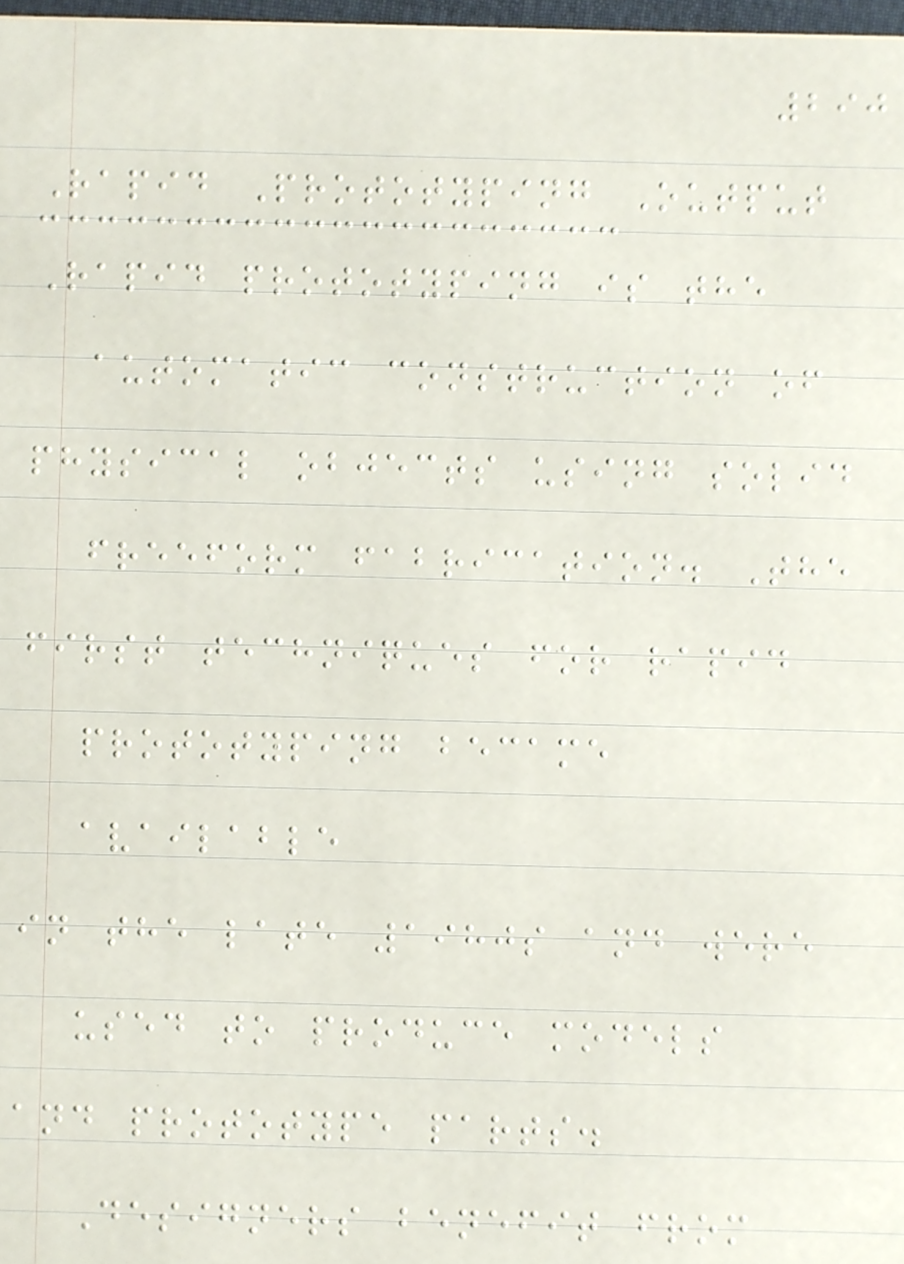290
Rapid Prototyping Output
Rapid prototyping is the
automatic construction of
physical objects using solid
freeform fabrication. The
first techniques for rapid
prototyping became
available
in the late 1980s and were
used to produce models
and prototype parts.
Designers benefit from
